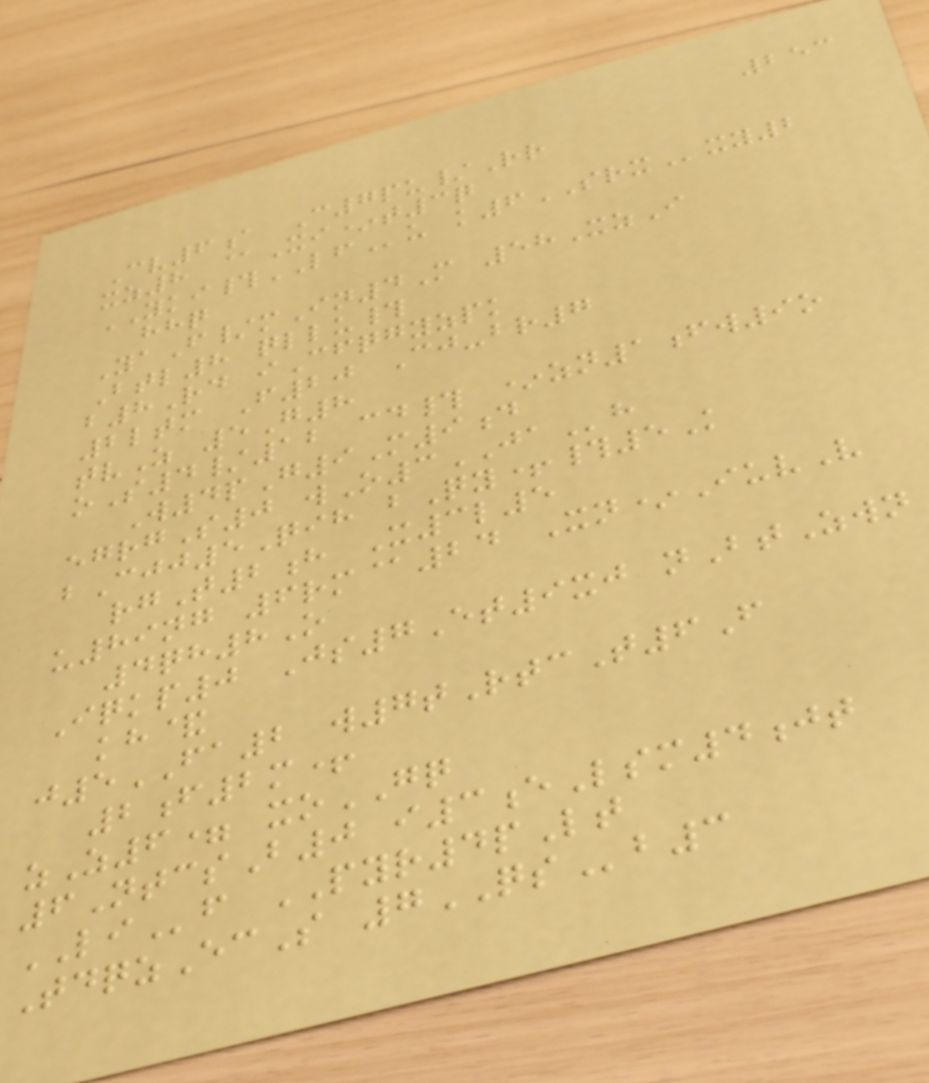253
Cv6a C7pu/Rr
xz8 @Xi*t3q
YKI#LFu k6SRXxy2
hhq
YaF/mIn4M 58XzI
Btl8 qllu#
b8Rd iCfqgyzpk
2ltm F20 Cj-br7
tvZ 5G8
oS4/12 cd# *zn1fw9o
W4pG9M9d
egrgS0 wO3JAh
bCjj5Qih bQy+#5K
rgT2h X3l5
u89ng 6rm@24 Xn*IuvV
4qh8O
Iqkp0 Js7Et9xj nBtZwn
kh&
j5FA2 w7tRtcT6F
2f2m+
zZ6= xoGQ
6NtcsB0 i3eLsm4jt
LIf PYR4pLt
TdqzEcS 7QSb3
